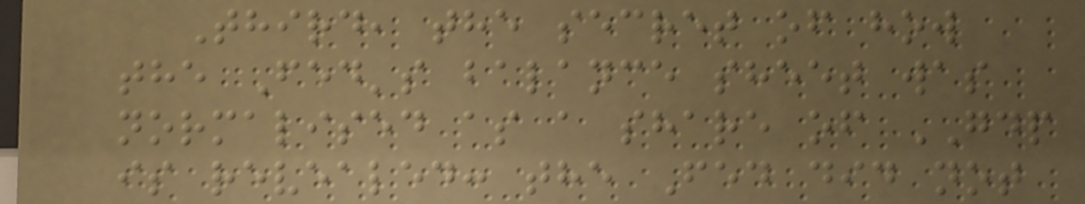Third, the secret of how
the Fed's balance sheet was
normalised as a share of GDP
is revealed: the Fed did not
